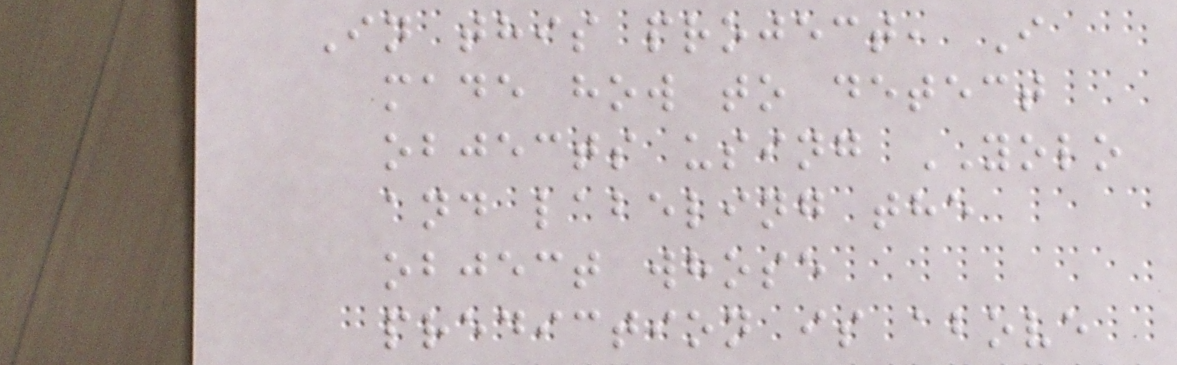In this project, I
made how to detect
objects using YOLO
and labeling the
object whose
prediction is above
